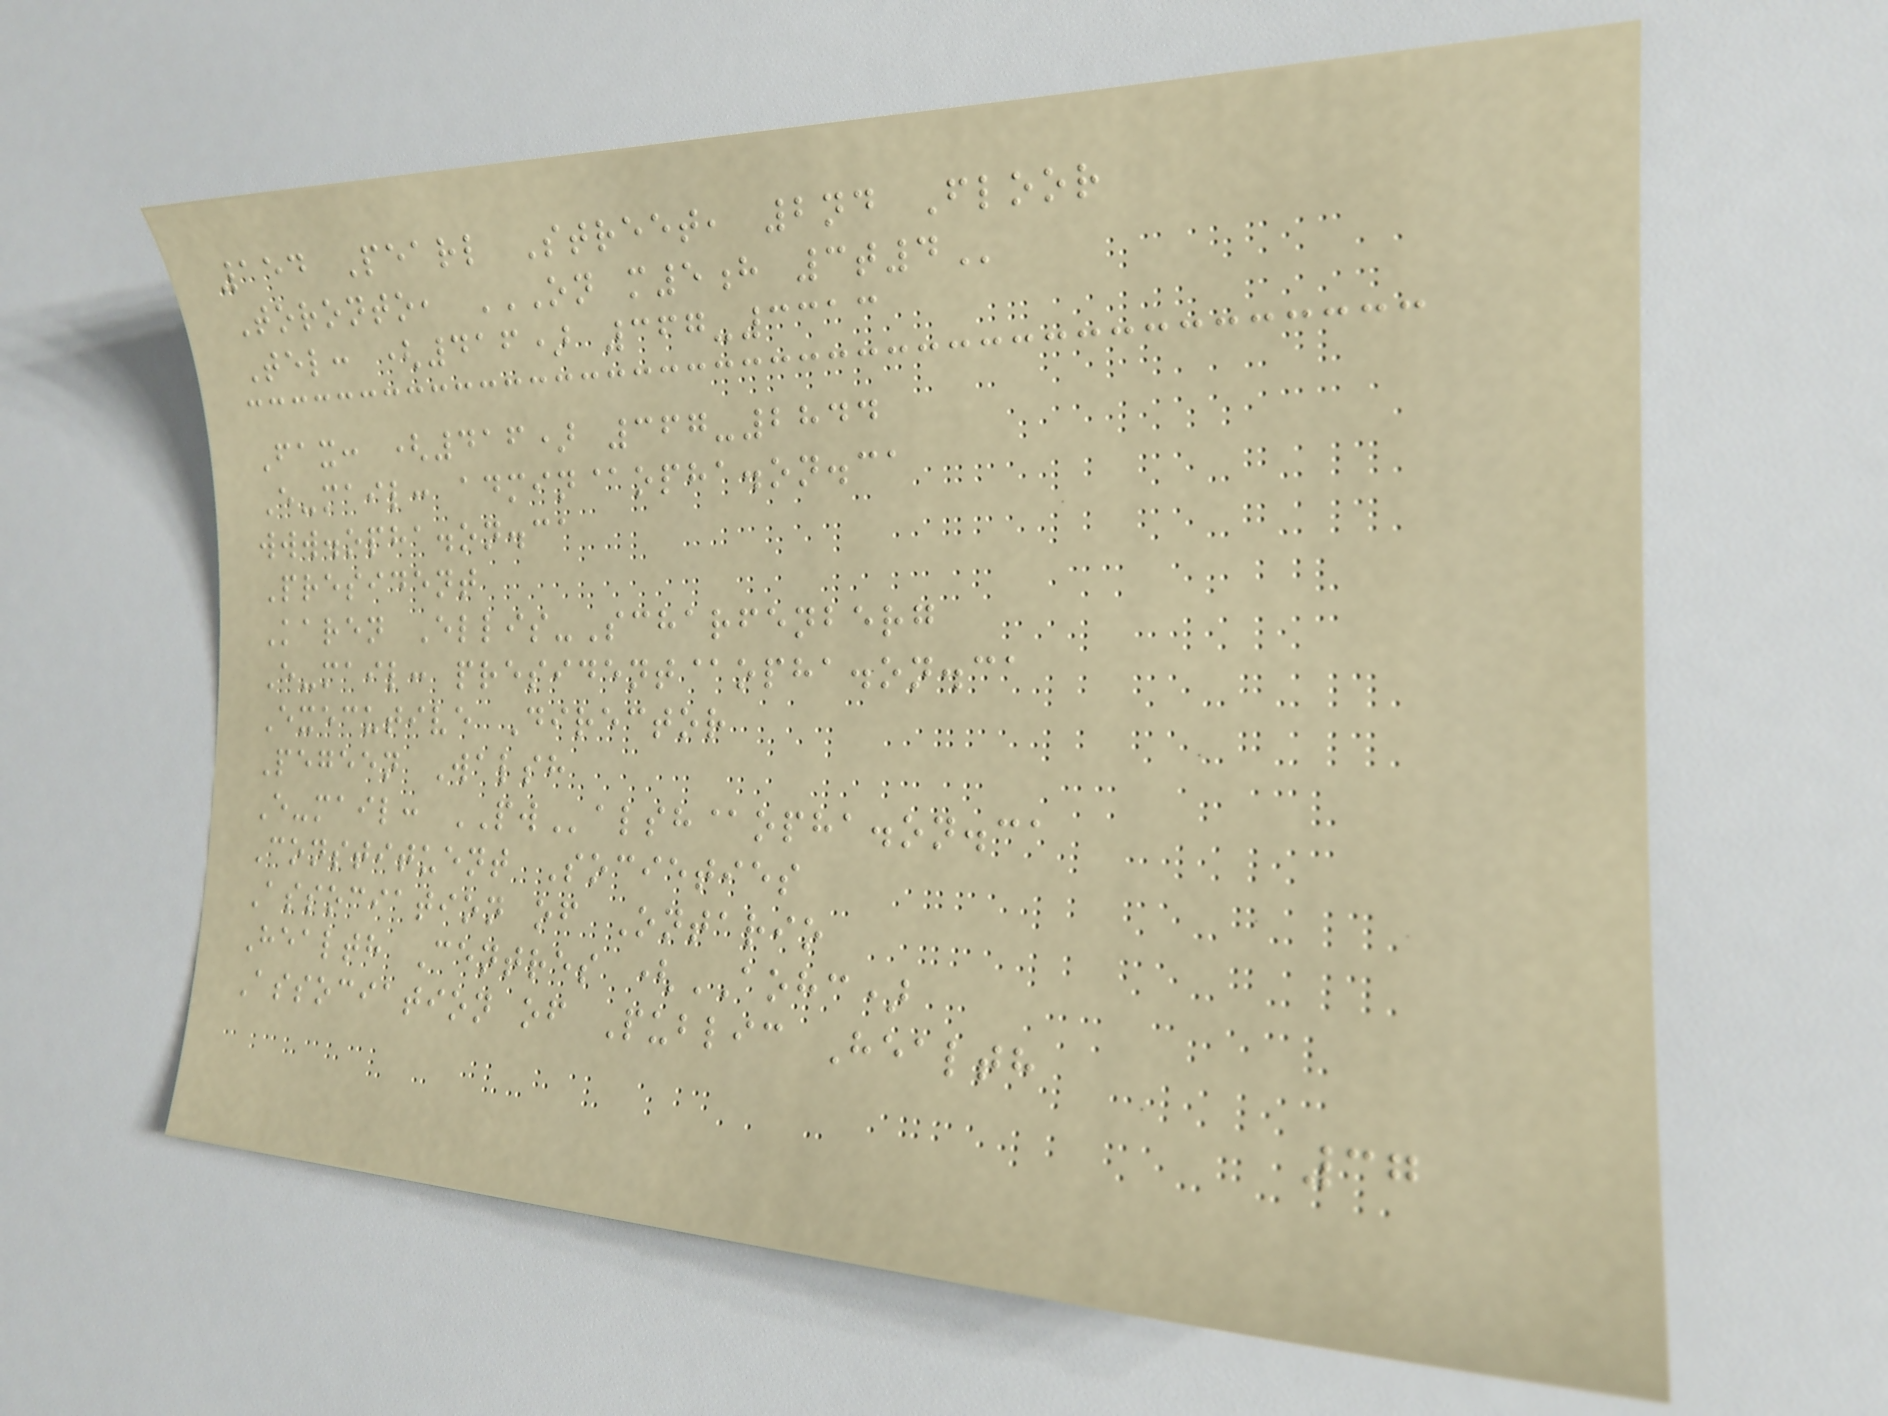154 Pearl Street, 2nd Floor
Toronto, ON M5H 3T4
Tel: (416) 367-3313
Fax: (416) 367-2844
E-mail: admin@opha.on.ca
www.opha.on.ca
President
Karen Ellis-Scharfenberg
E-mail: president@opha.on.ca
Executive Director
Pegeen Walsh
E-mail: PWalsh@opha.on.ca
Constituent Societies
Association of Ontario
Health Centres (AOHC)
Association of Public Health
37
